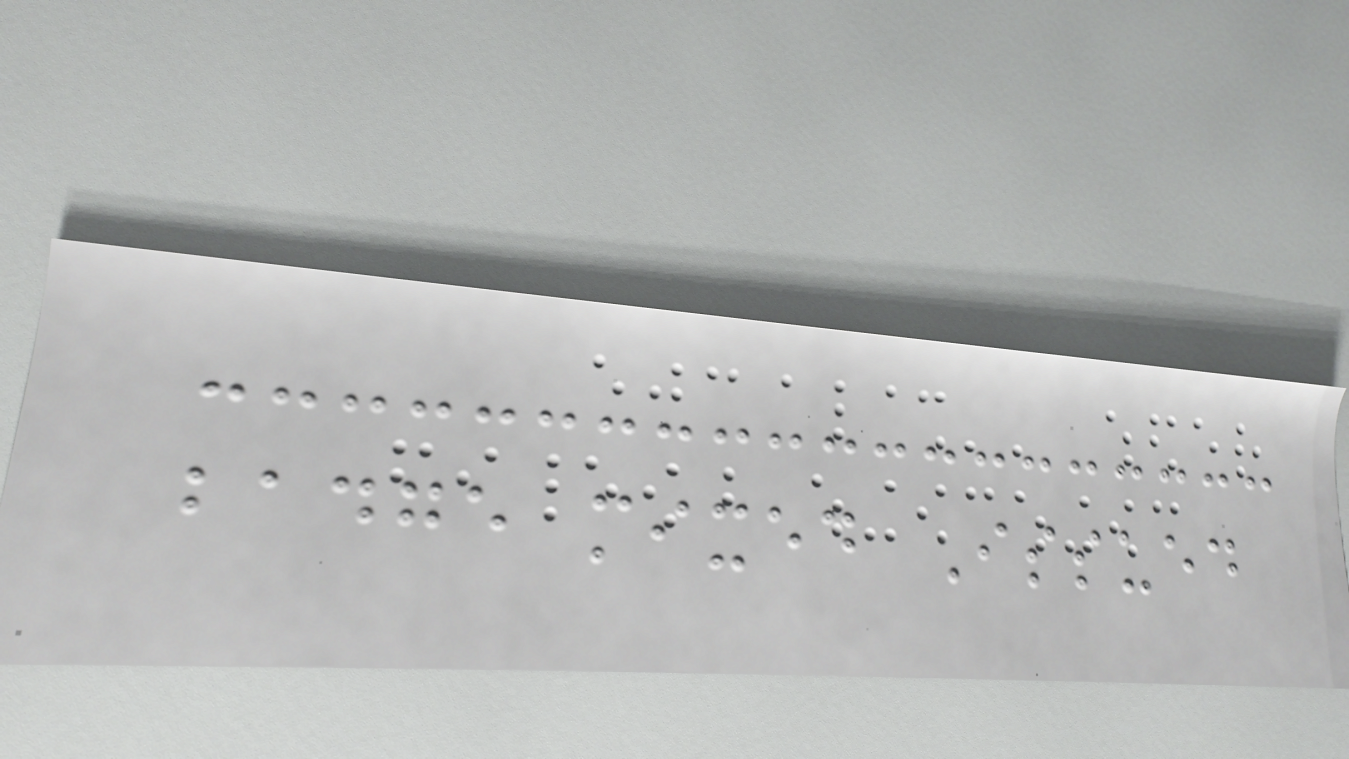badge mixed Issued
